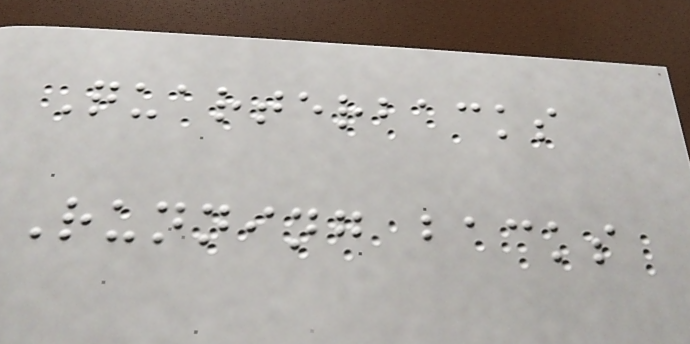Quarterbacks
Running backs
